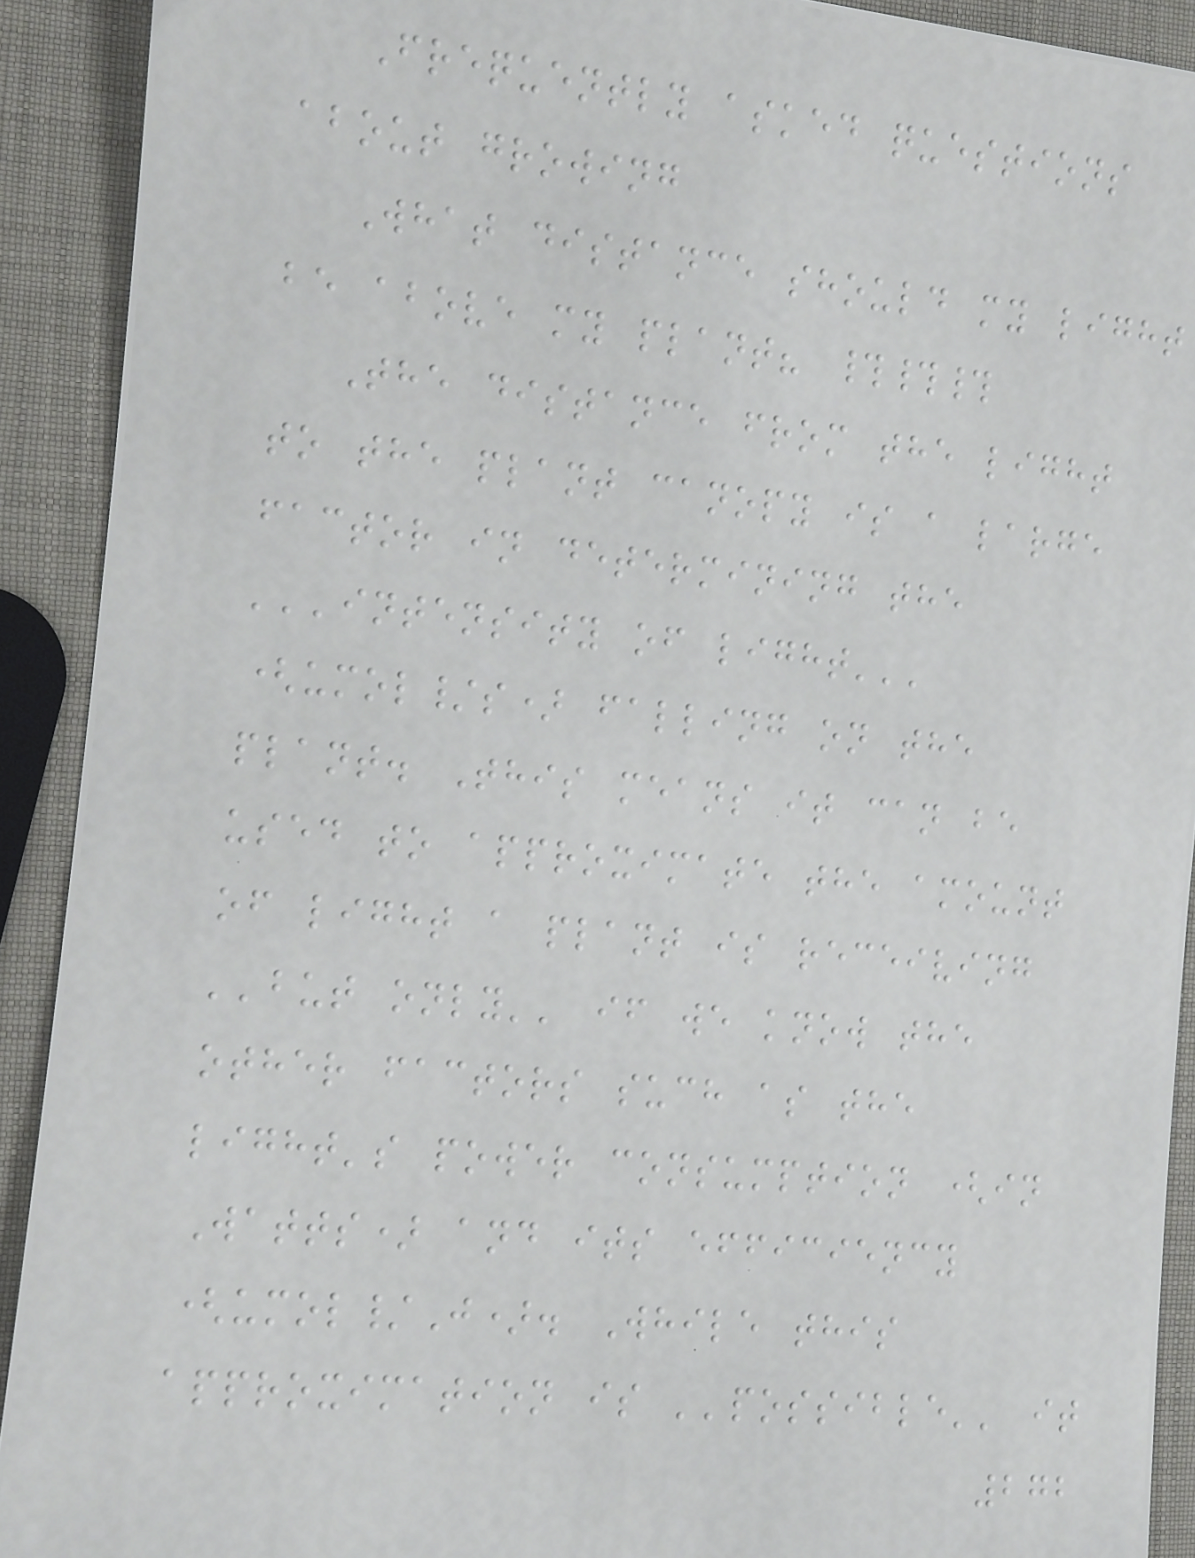Frequently asked questions
about growing
What distance should my light
be above my plant? ###
The distance from the light
to the plant canopy is a large
factor in determining the
'''intensity of light'''
(umol/s) falling on the
plant. This means it can be
used to approximate the amount
of light a plant is receiving
''but only'' if we know the
other factors such as the
light's power consumption (in
Watts) and its efficiency
(umol/J). While this
approximation is ''possible'' it
272
